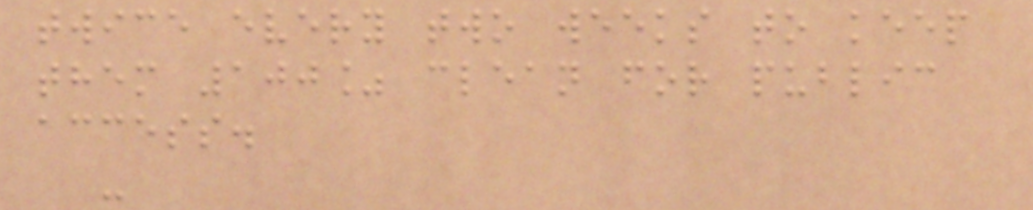twice every two weeks to keep
them 100% clean for public
access.
-
